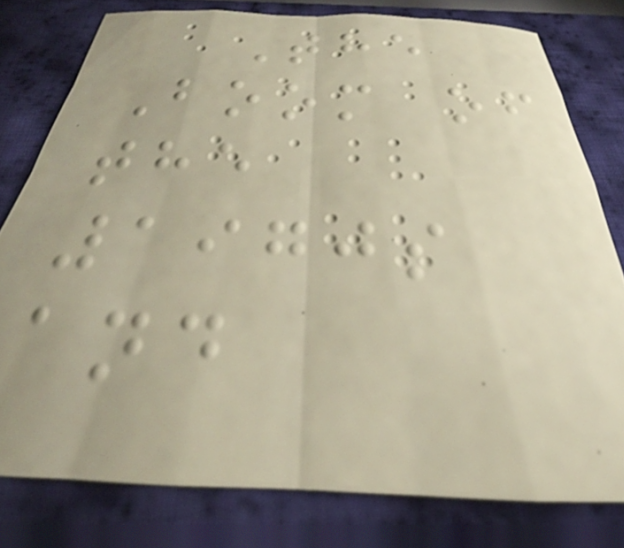The
Boom of
the
1970s
and
